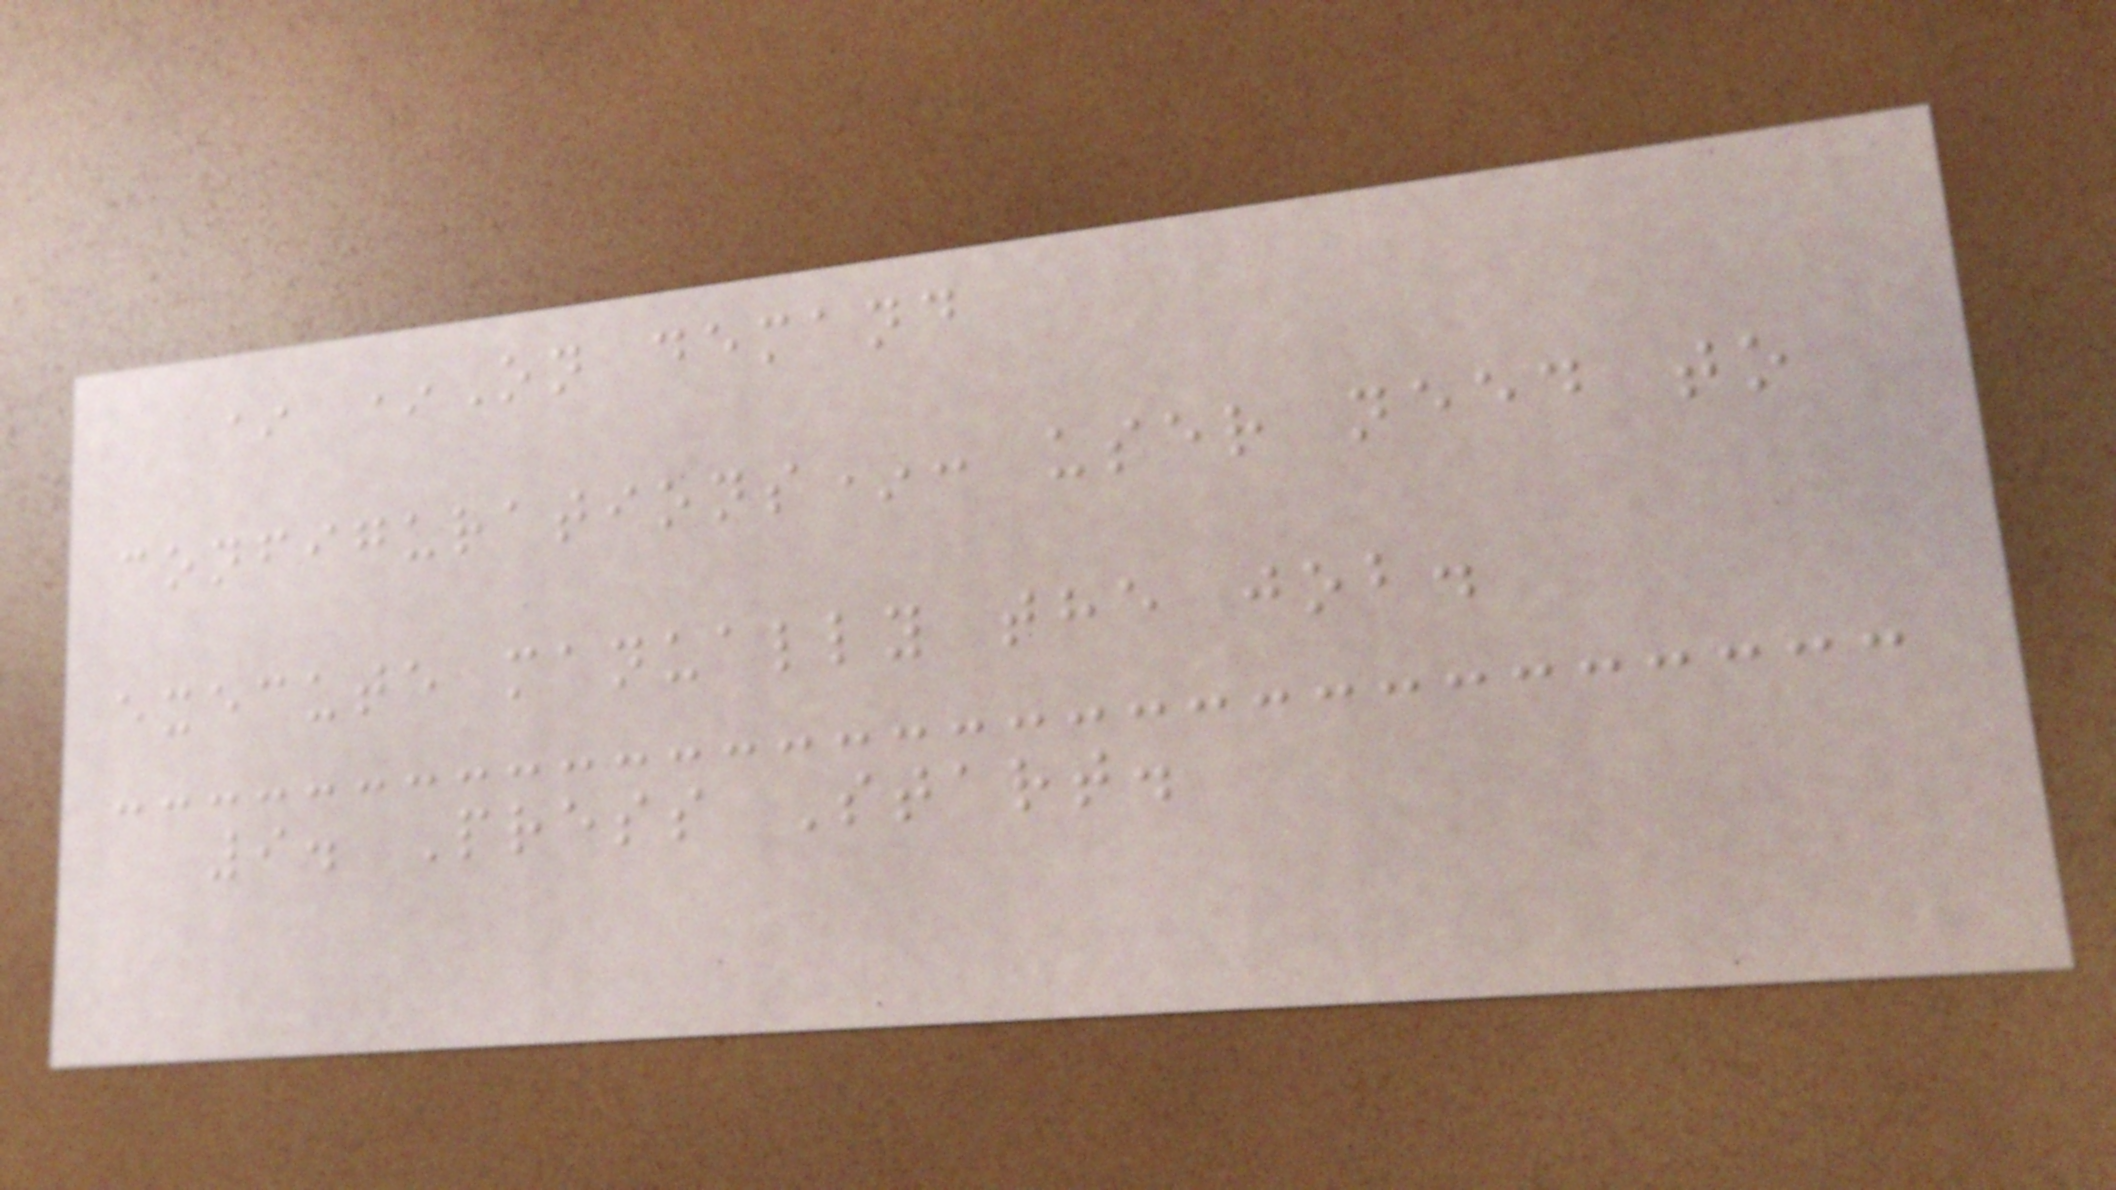* *On demand
configurations*: user need to
execute manually the job.
9. Press Start.
